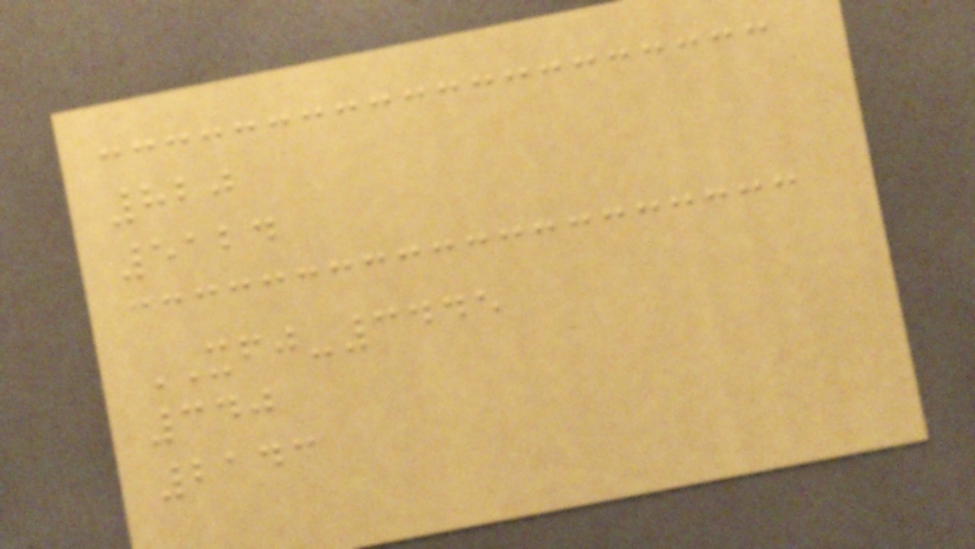820
5124
XFJ-3445
340
2143
